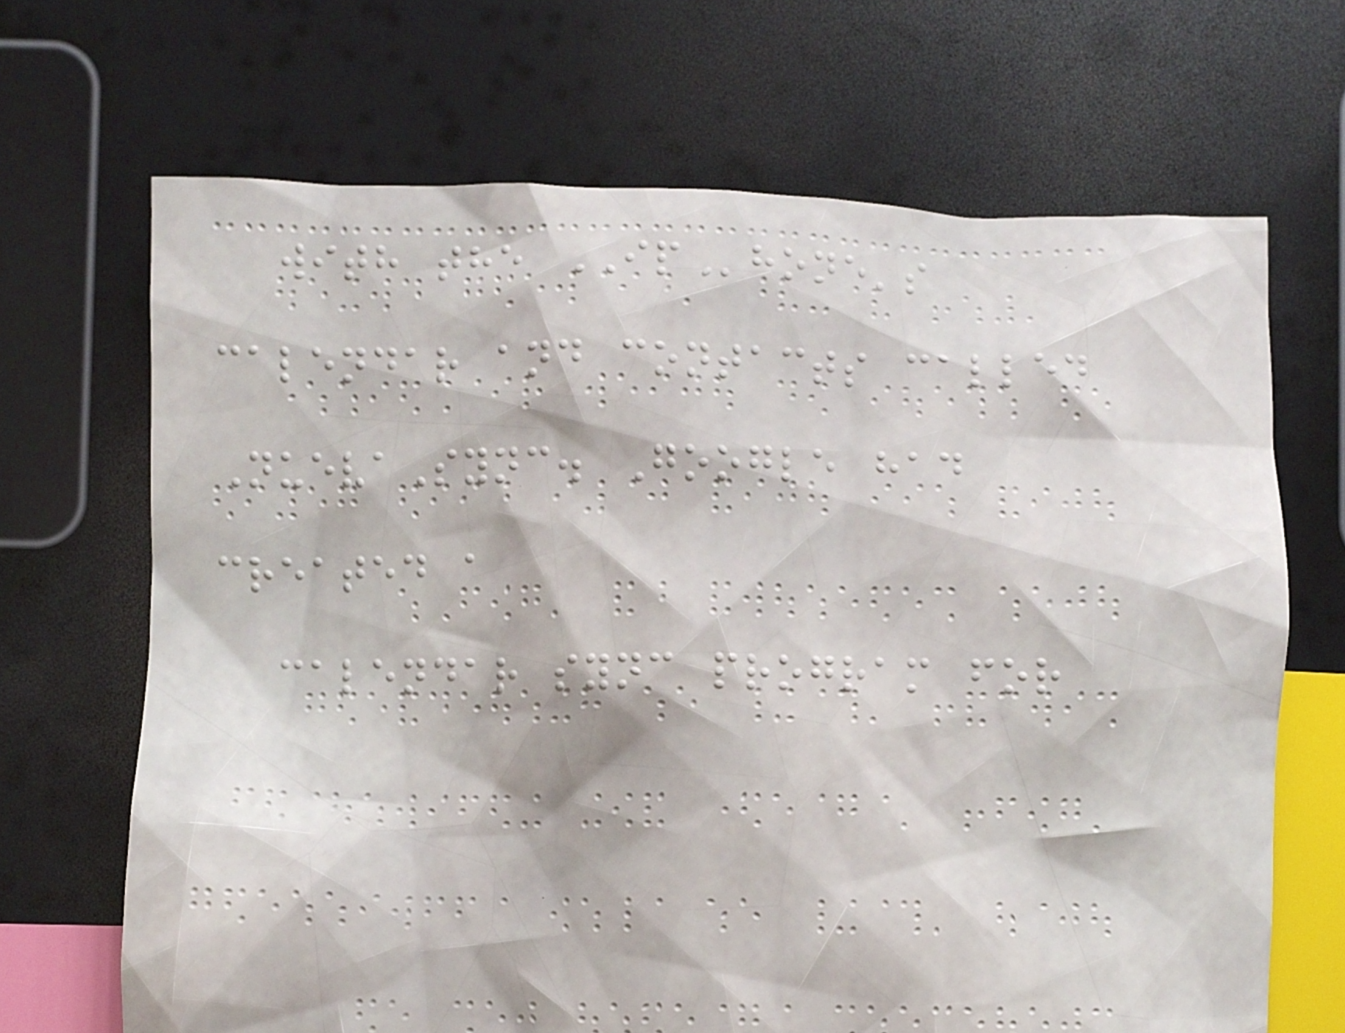with the IPhone's
calendar and contacts called
NuevaSync. Google had
created a
calendar sync program for
